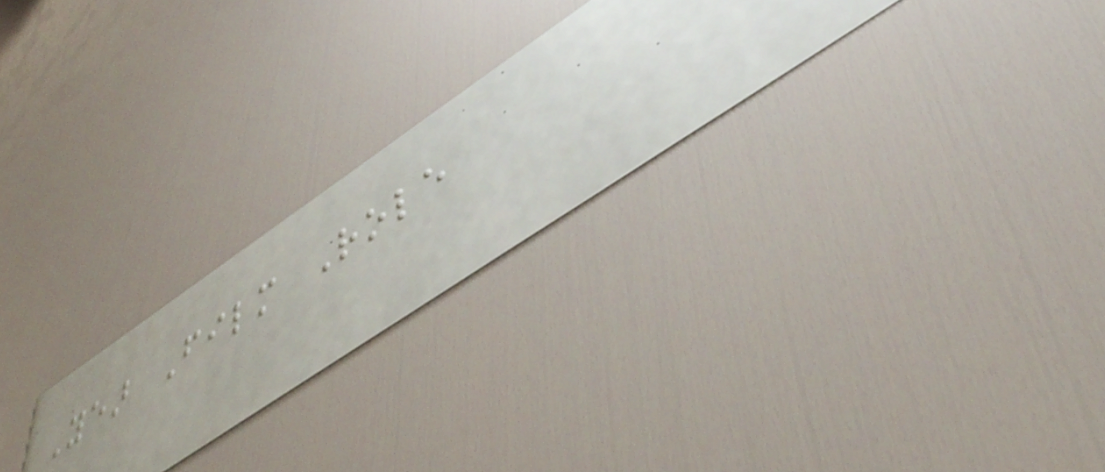Year Film Role
